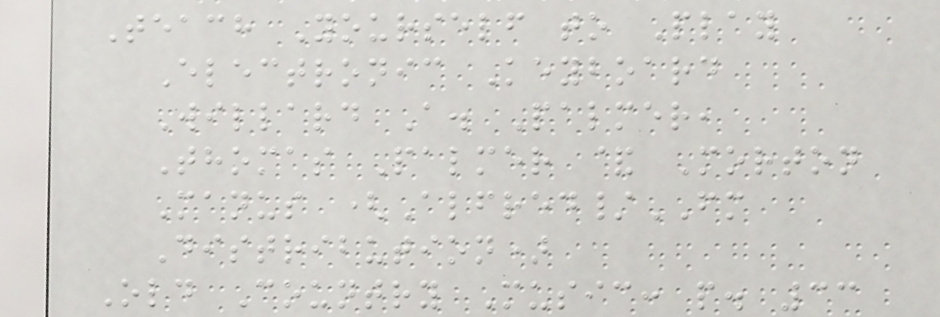Teach Yourself to Play
Electronic Keyboard
Willard A. Palmer,
Thomas Palmer & Morton
Manus (Alfred/FM
Distribution)
Old Country Music: p. 33
